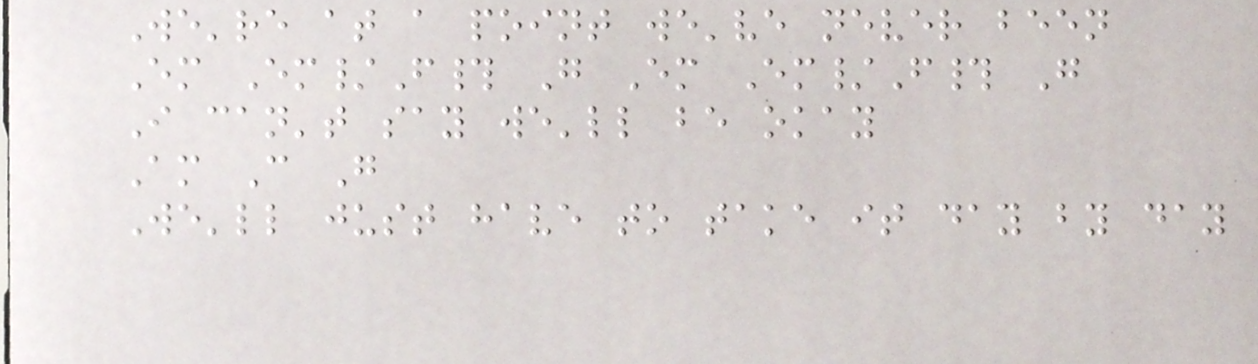We're at a point we've never been
Em Em/F# G Em Em/F# G
I can't say we'll be okay
Am C G
We'll just have to take it day by day
